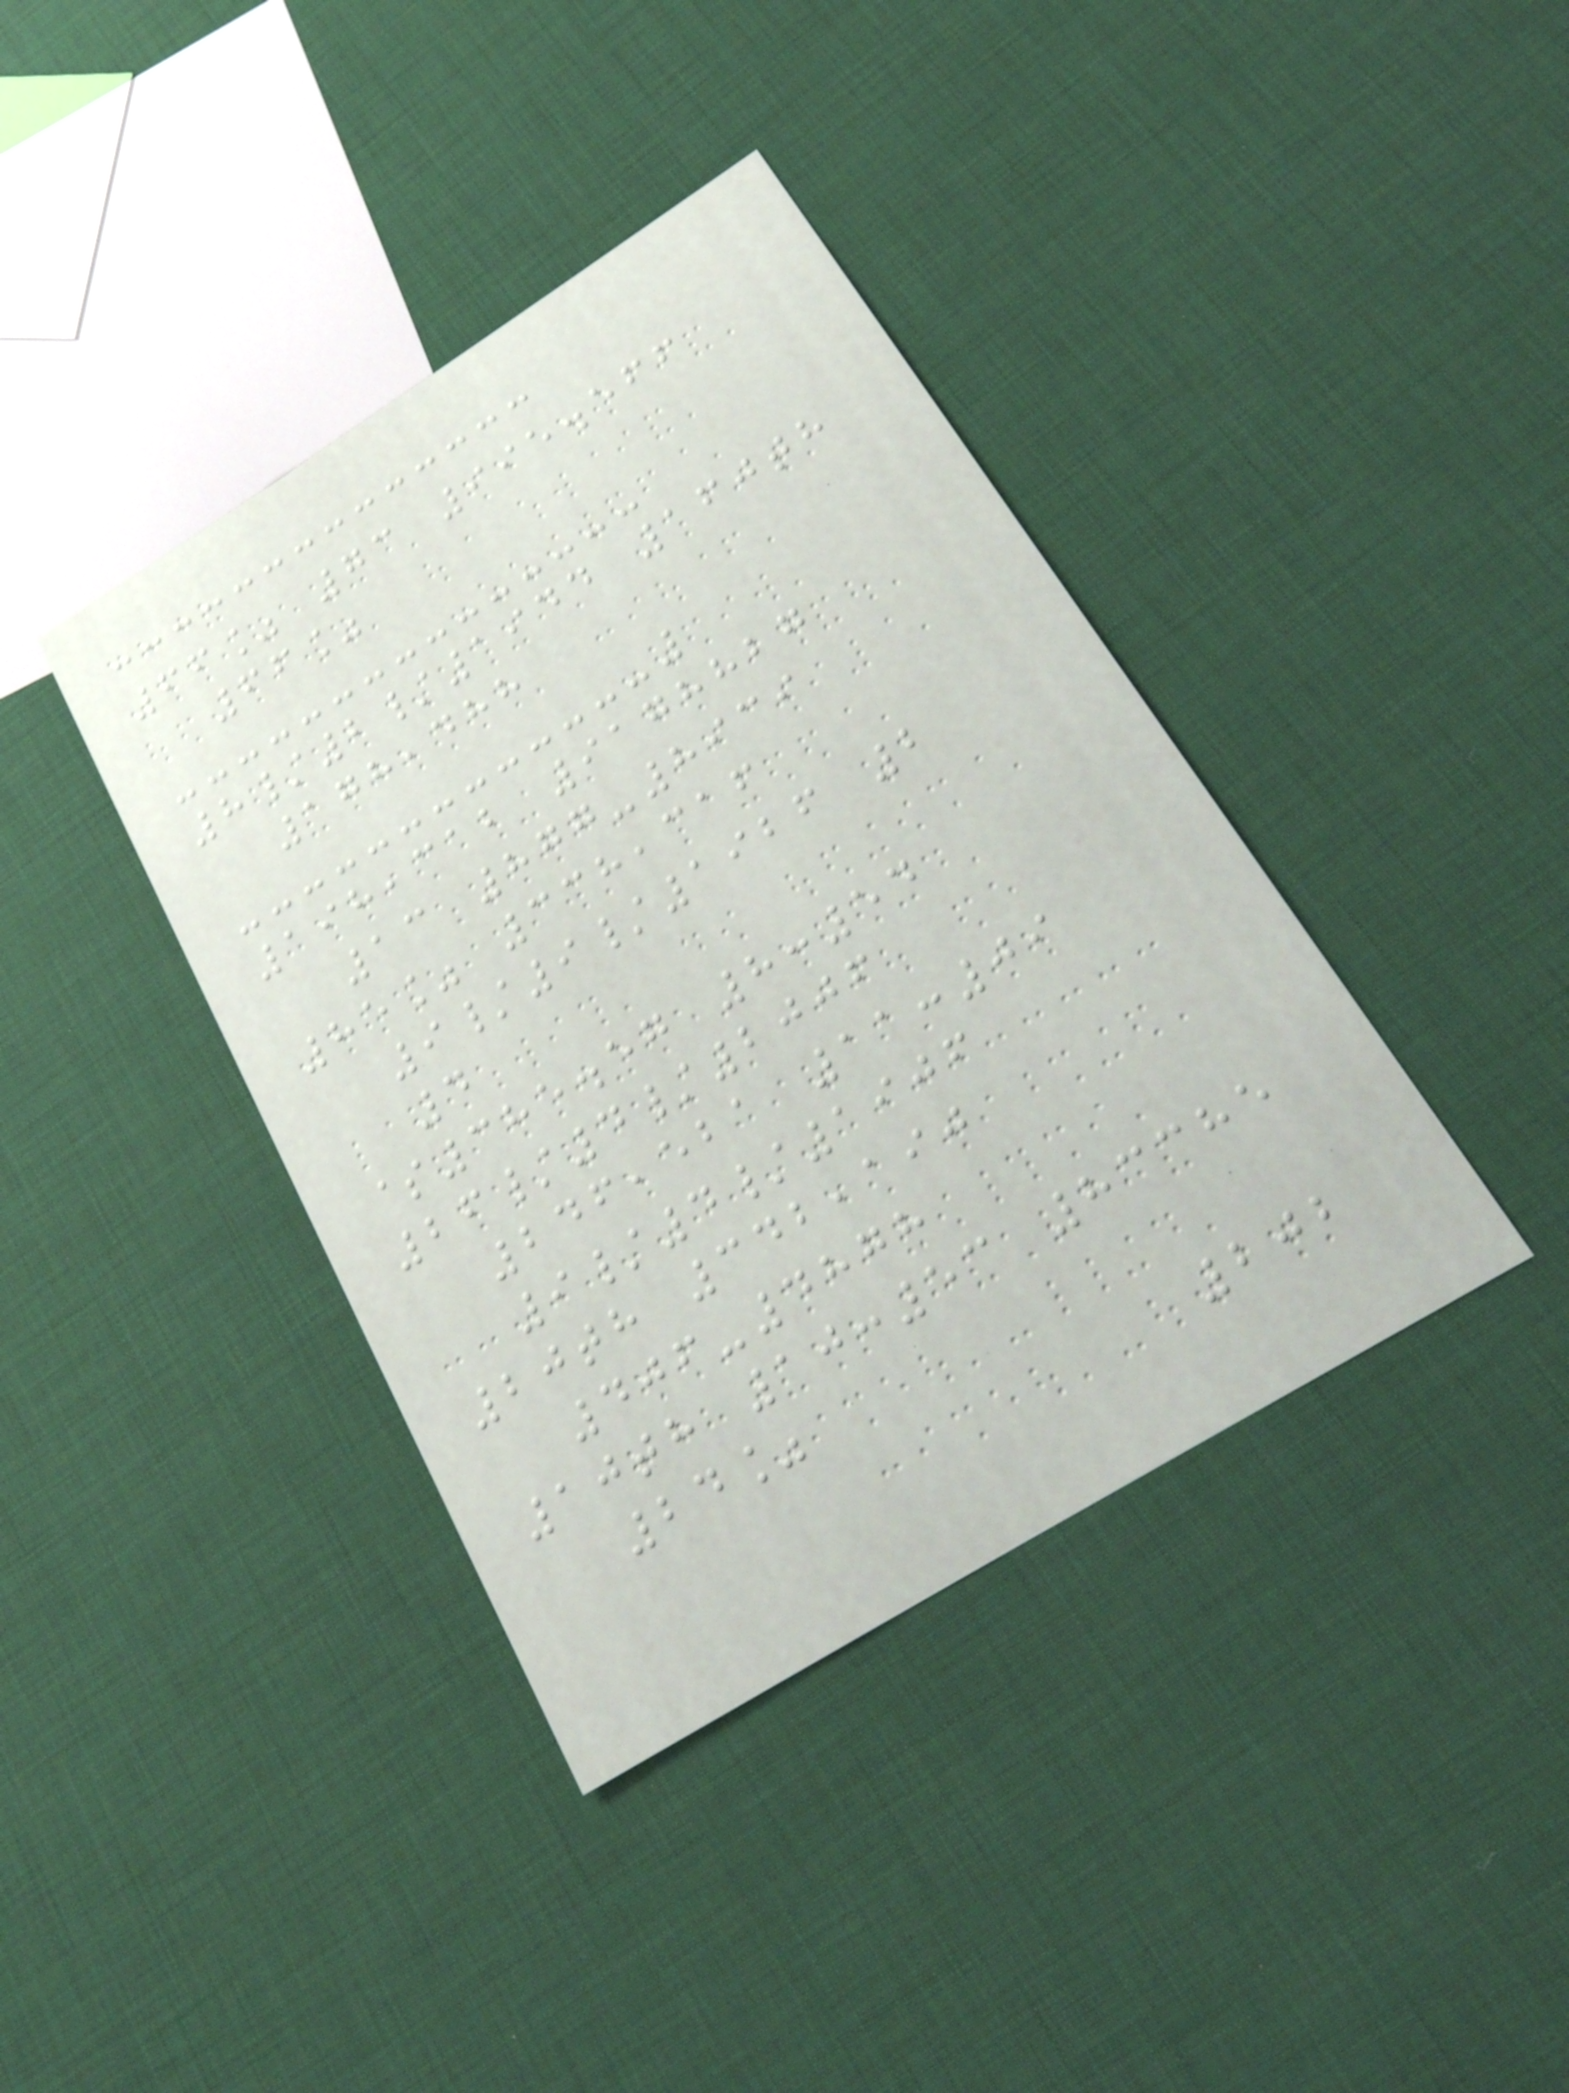66% 73 995.566
66%
8/2/1944 160th
178,488
198,312 9178827
13 877-8939
85% 338,316
9/9/1926 2
4
$385.57 8:54
26/4/2006
246,521 11:09
9/4/1906
20th 342,190
406-4878
10th 10:53 83385
24%
202
